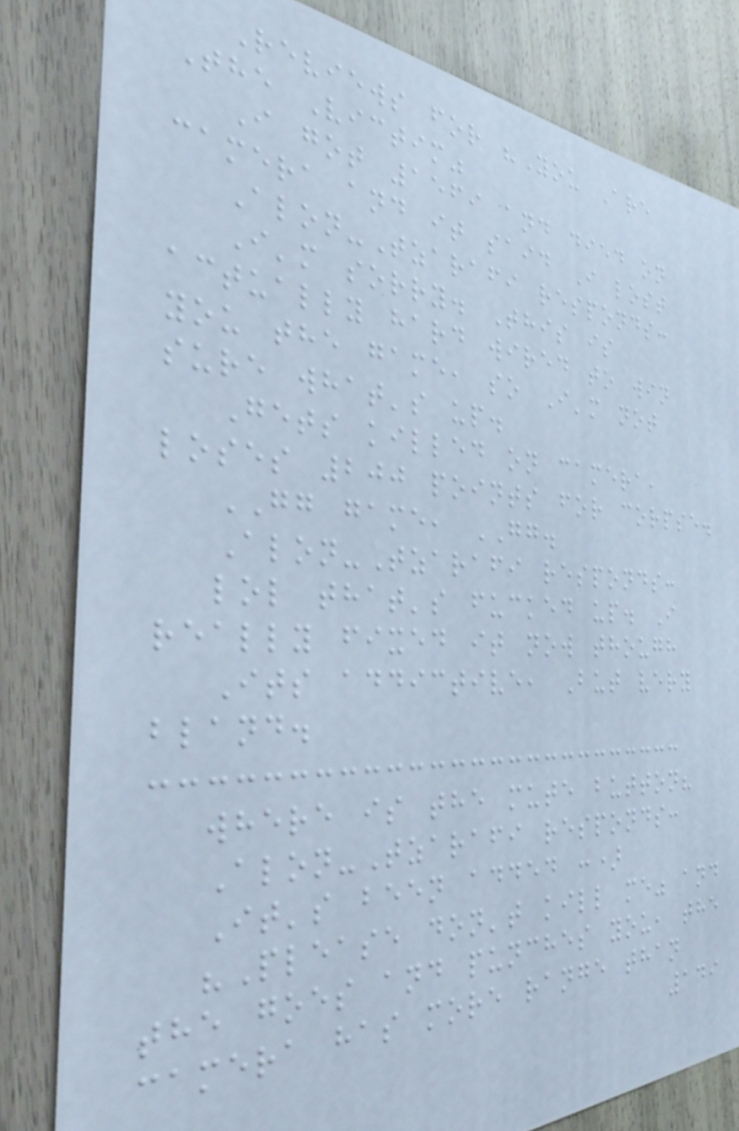Reviews for "You Are
The Victim"
I got 1569 and died on
camera and it said I lost
Alon-Tzarafi responds:
I'm sorry. This is
actually hard wired to win
you the game, so I'm not
sure what's up.
Gets killed on camera,
loses 200 points for corpse.
GG game, GG.
Alon-Tzarafi responds:
lol that's fucked up. I
really fixed it now though
Its addictive, But very
bland.
where is the mute button?
Alon-Tzarafi responds:
It's been added :)
"Please don't kill me" and
the goes and punches you, the
camera has more range than
149
